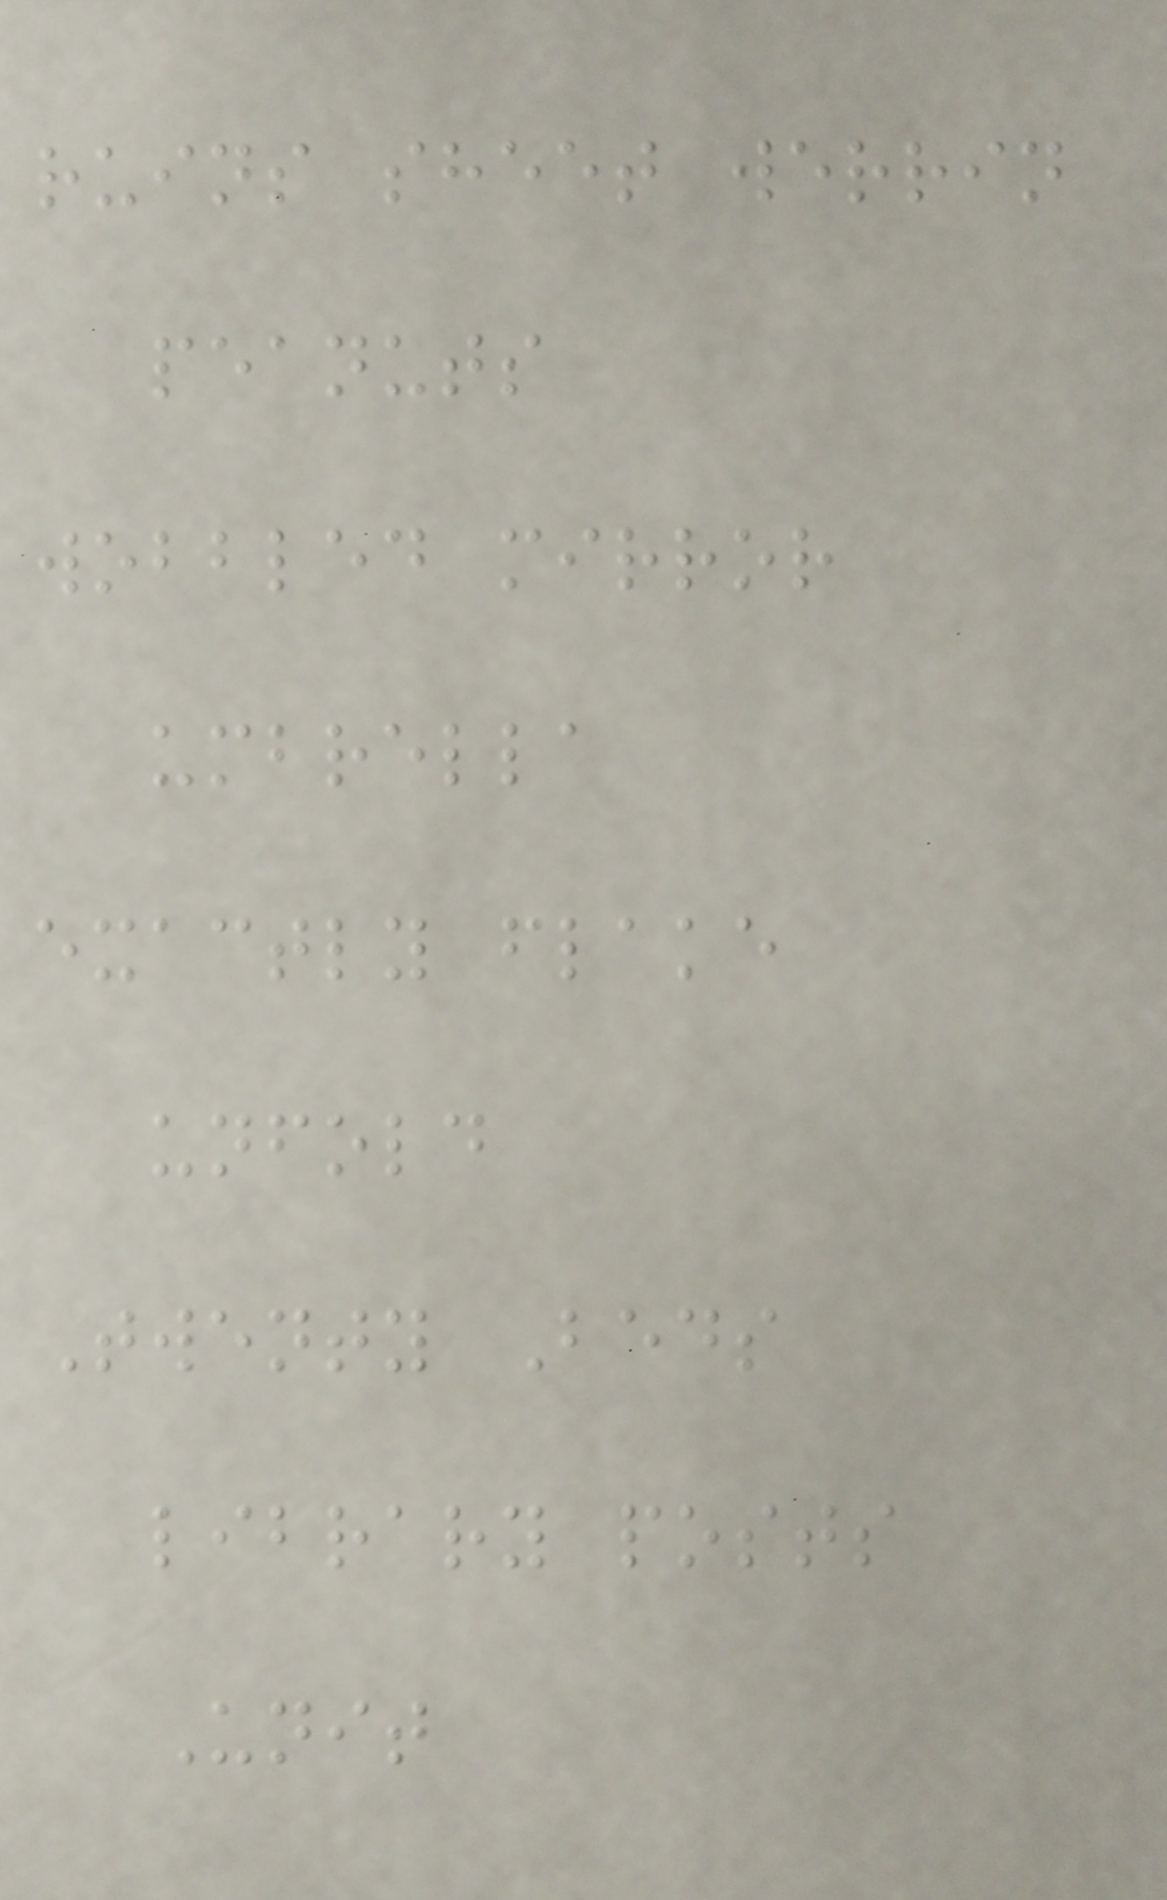ruins sheet werrin
peanuts
wobbled mirror
umbrella
exactly flake
unfold
Twenty Beds
library posts
Unit
